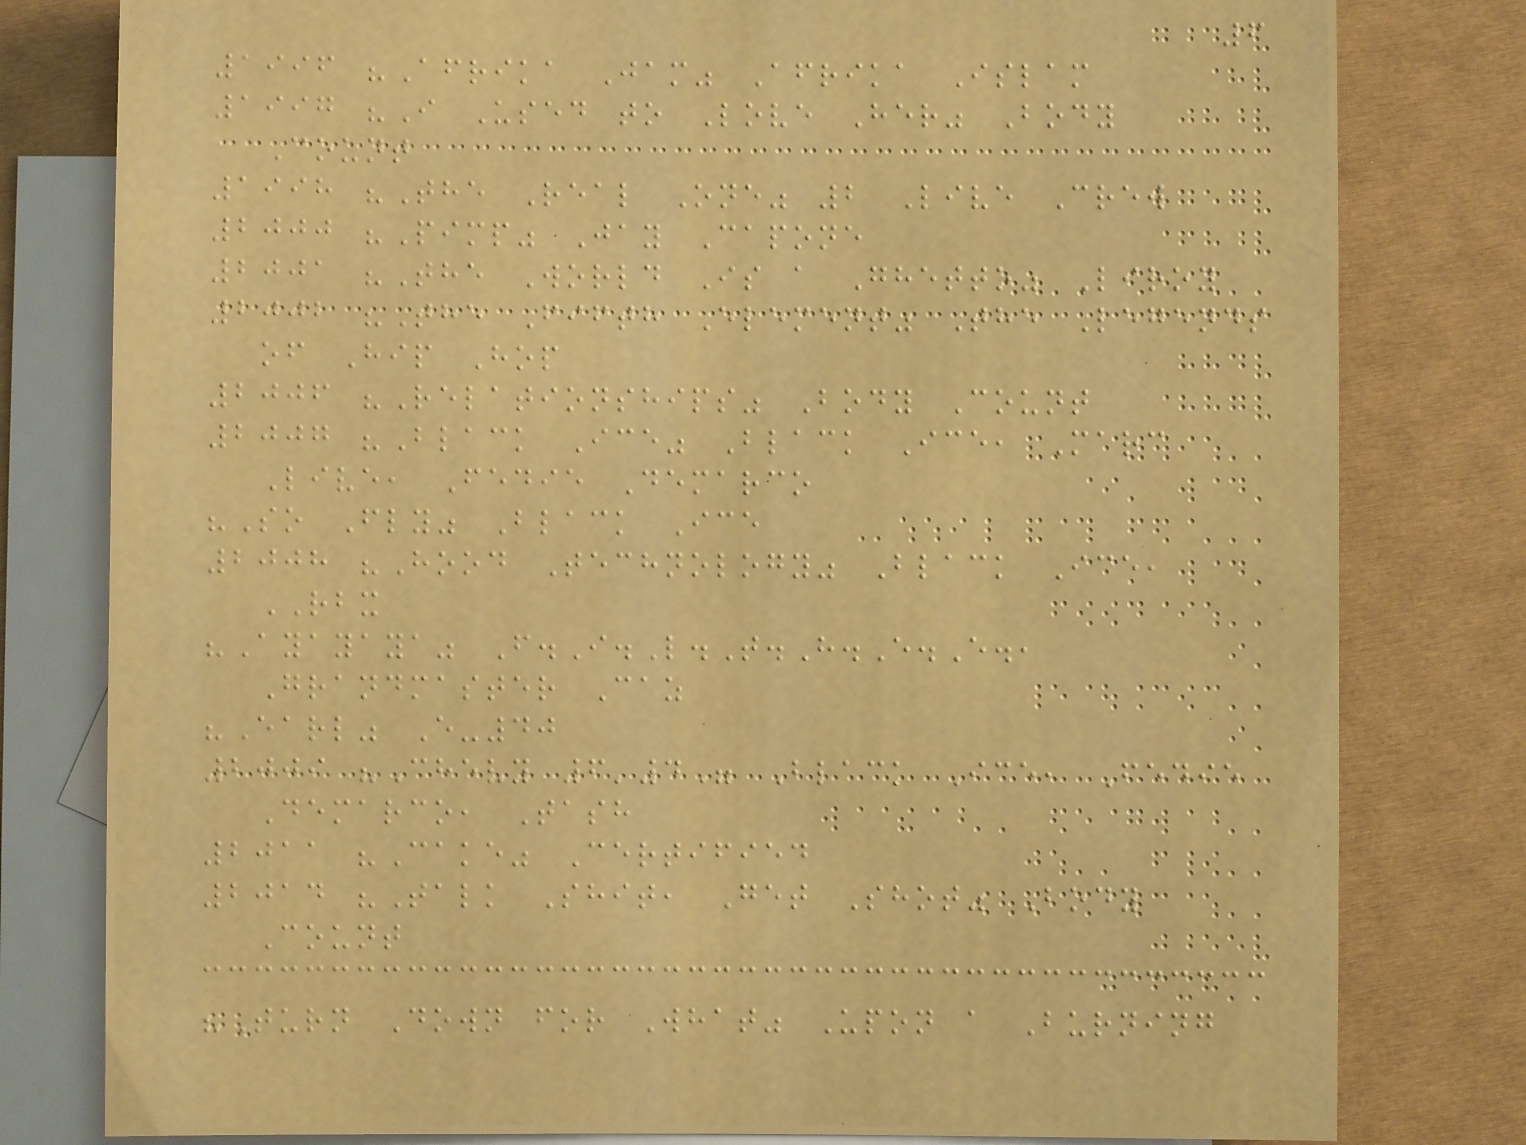6
1996 "Afrika Jam" Afrika Islam
1997 "I Used to Love Her" Body
Count
1998 "The Real One" 2 Live Crew
2000 "Pimp" Jay Capone
2001 "The World Is a Ghetto" Liroy
2002 "The Fifth Element" The Legends
of Hip Hop
2006 "Relationships" Body Count
2007 "Black Ice" Black Ice, Marc
Live, Fedie Demarco
"So Fly" Black Ice
2008 "Hood Technology" Black Ice,
RBX
"Ayayaya" F.I.L.T.H.E.E.,
Grandmaster Caz
"Earl" E-40
2009 "Chevy 6'4" Black Ice, Fedie
Demarco, Tash
2011 "Cake" Certified
2014 "Talk Shit, Get Shot" Body
Count
"Turn Down for What" Upon a Burning
